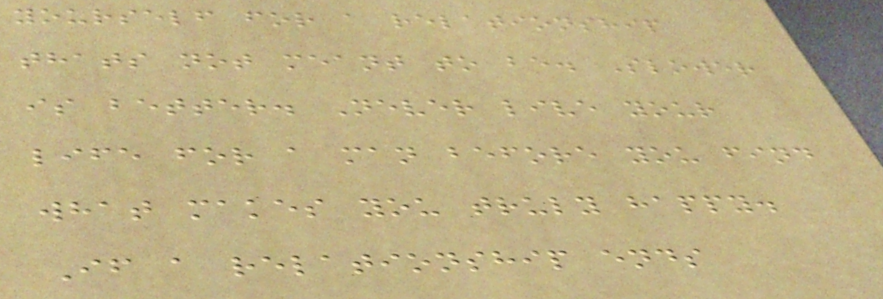yourself for a relationship
thats not meant to be. Slower
is better. Never live your
life for a man before you find
what makes you truly happy.
If a relationship ends
